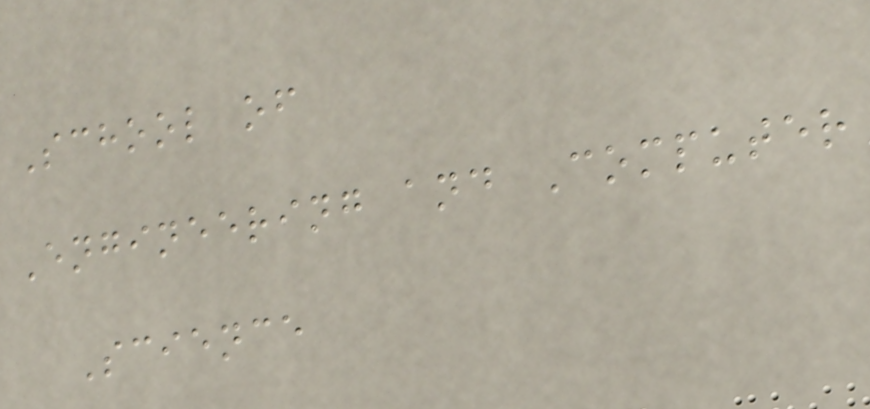School of
Engineering and Computer
Science
